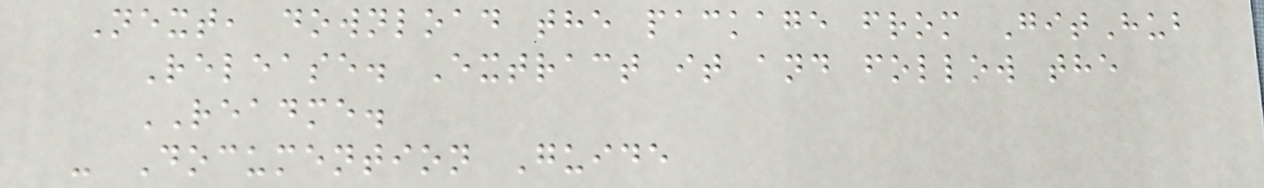Next, download the package from GitHub
Release. Extract it and follow the
README.
- Documention Guide
